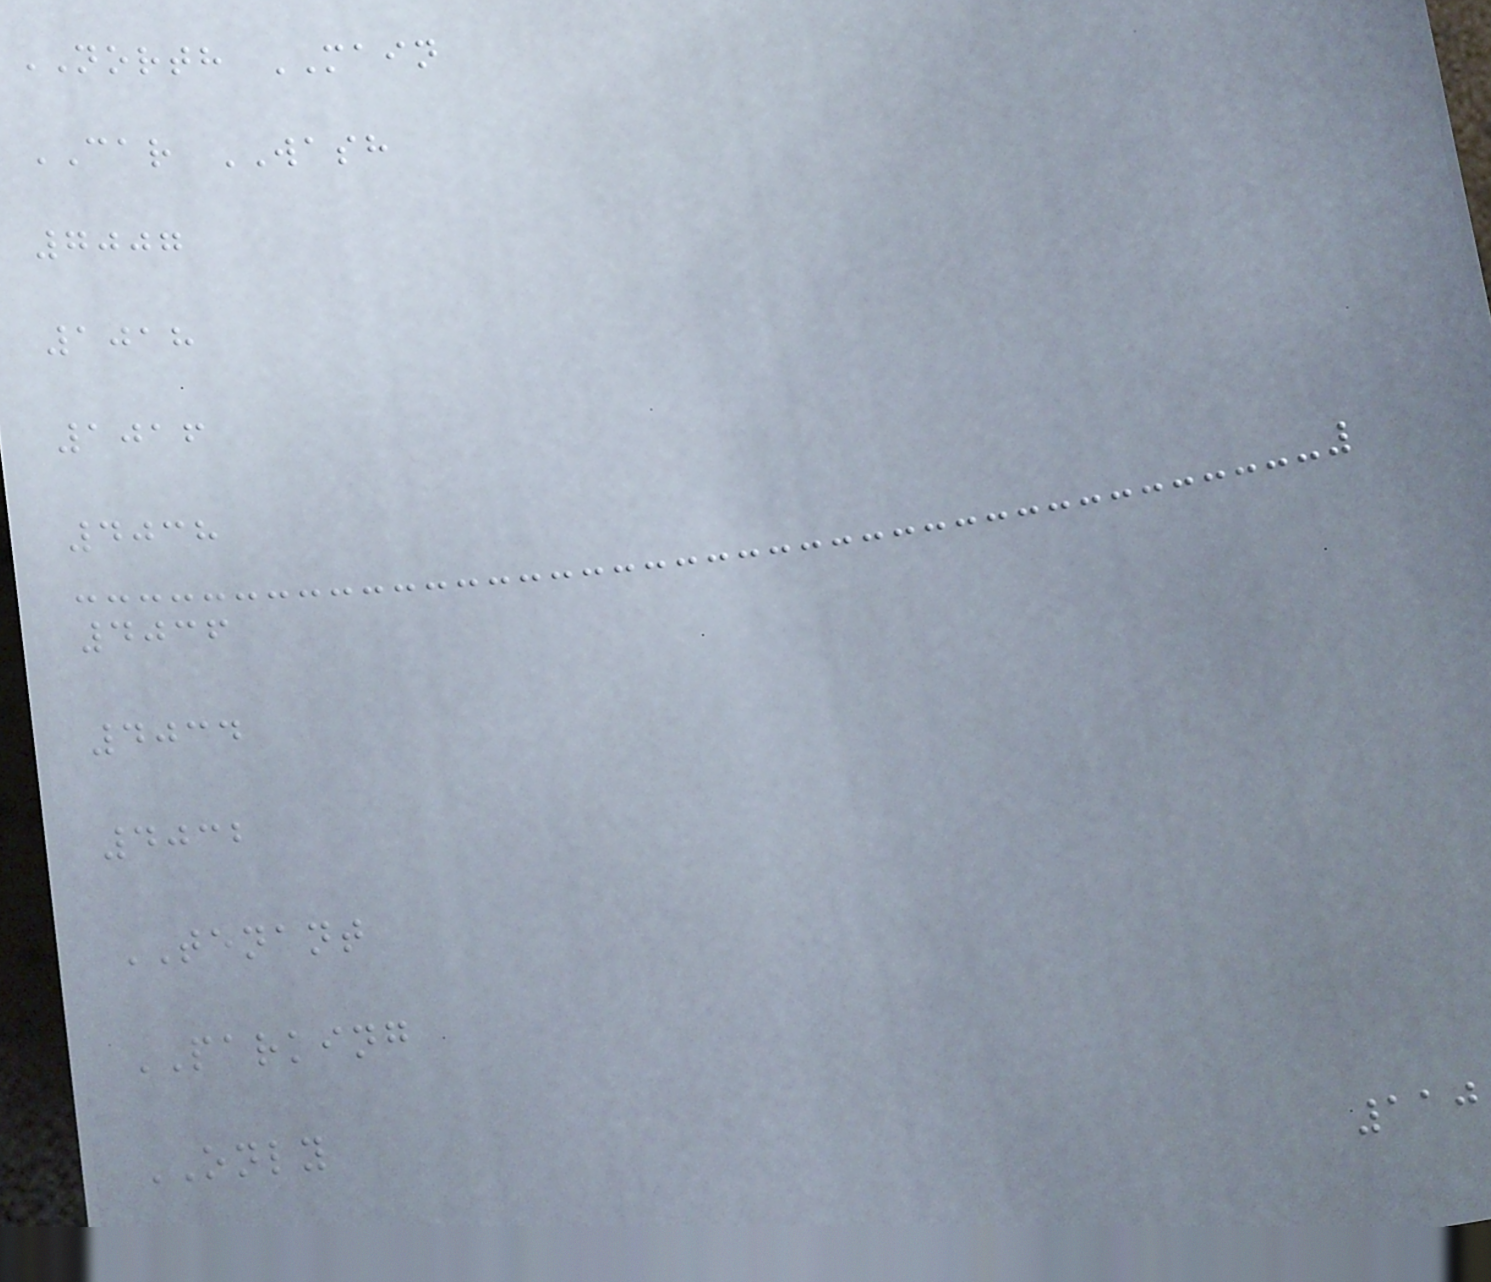NORTH MAIN
CAR WASH
7007
1018
1016
4038
4036
4034
4032
TENANT
PARKING
ONLY
110
